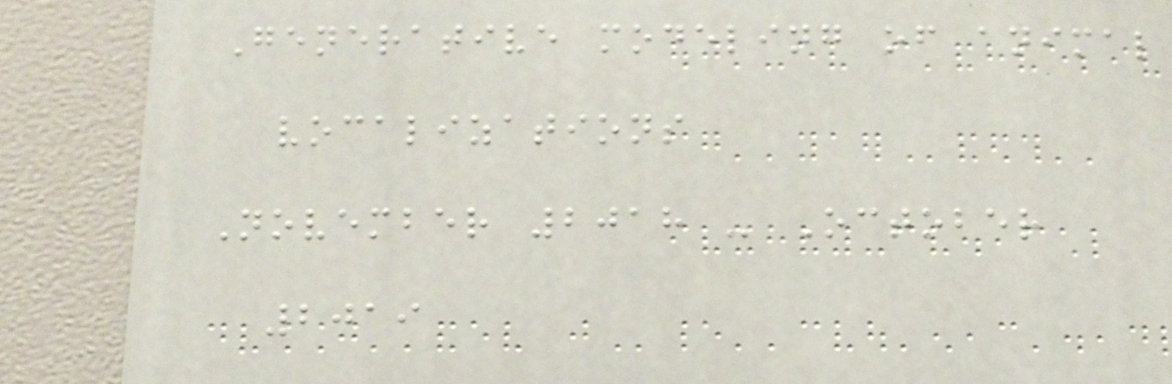Generative modeling of animal
vocalizations
November 2018 - October
2019
